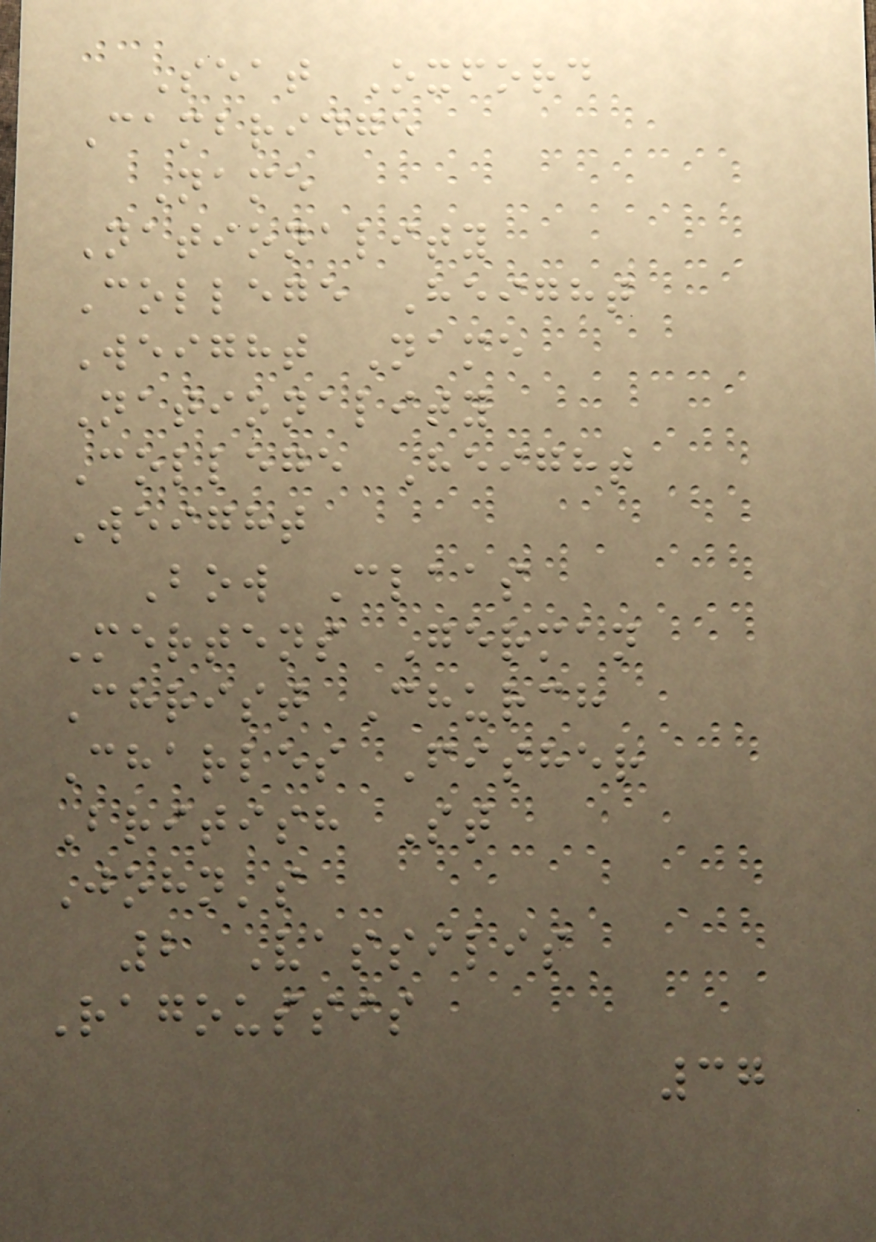Seat Oxford
Cambridge
Name
Nationality
College Height
Weight Name
Nationality
College Height
Weight
Bow Claas
Mertens German
Christ Church
Charles Fisher
British St
John's
2 Vassilis
Ragoussis
37
